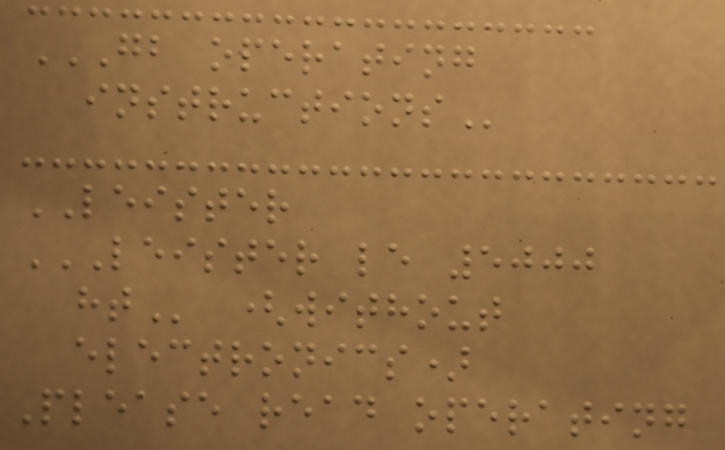GB OPERATING
INSTRUCTIONS
LEISTER
LEISTER LE 5000
HT (without
electronics)
Please read operating
